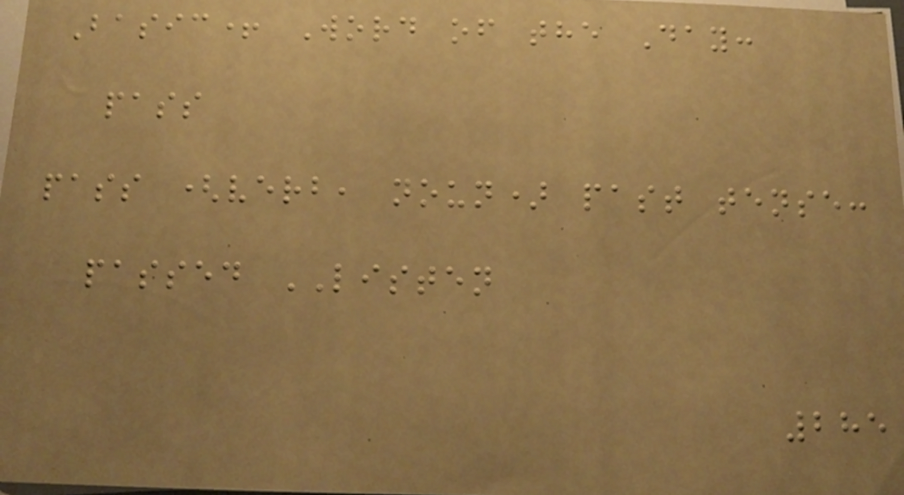Basic+ Word of the Day:
pass
pass (verb, noun) past tense:
passed LISTEN
285
